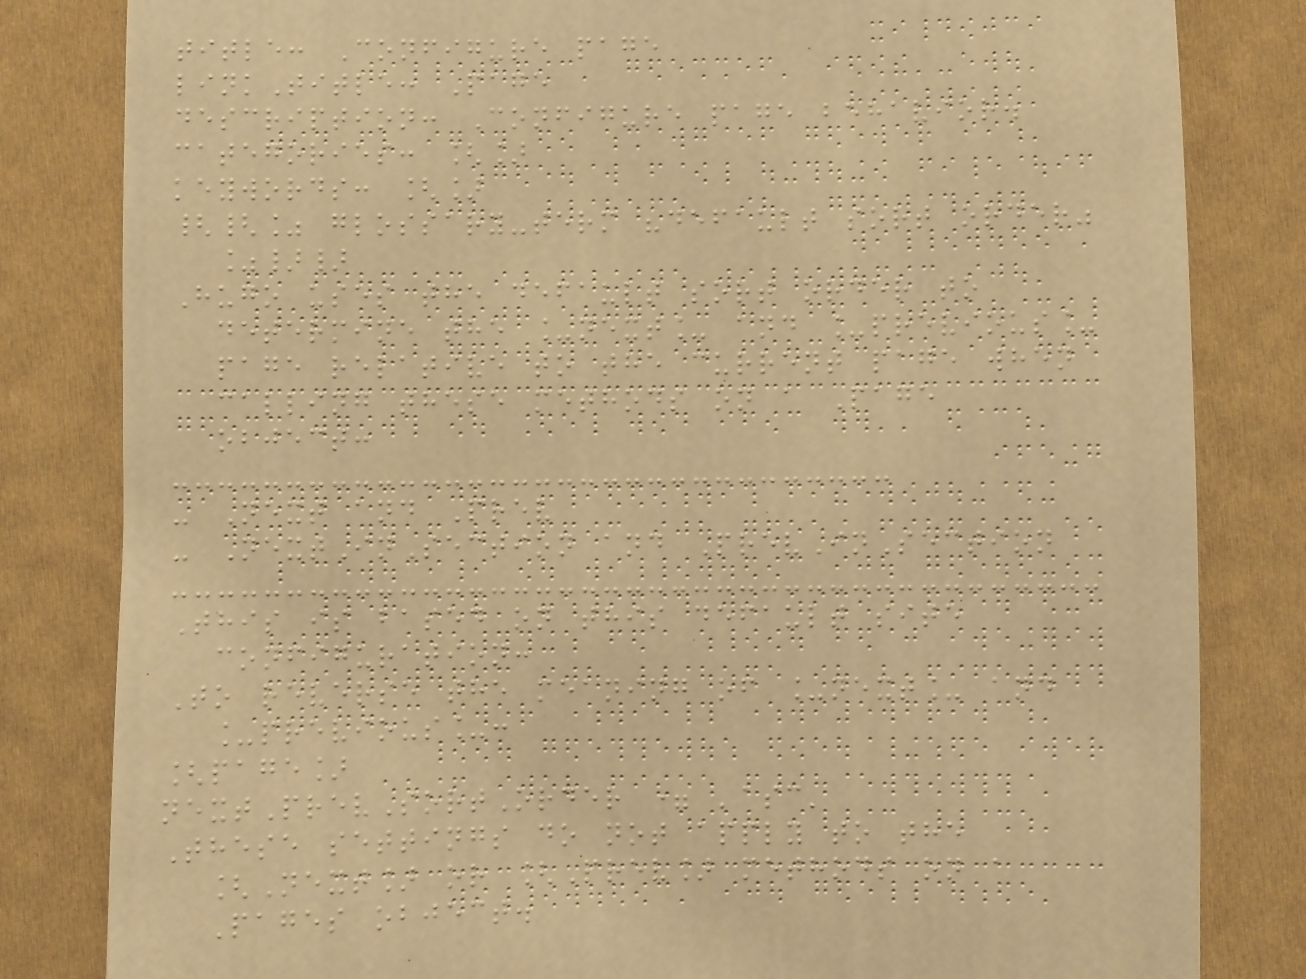title: Configure page
linkTitle: Page
description: Configure page behavior.
categories: []
keywords: []
{{% glossary-term "default sort order"
%}}
Hugo uses the default sort order to
determine the _next_ and _previous_
page relative to the current page when
calling these methods on a Page
object:
- Next and Prev
- NextInSection and PrevInSection
This is based on this default site
configuration:
To reverse the meaning of _next_ and
_previous_:
[page]
nextPrevSortOrder = 'asc'
These settings do not apply to the
[Next] or [Prev] methods on a
Pages object.
